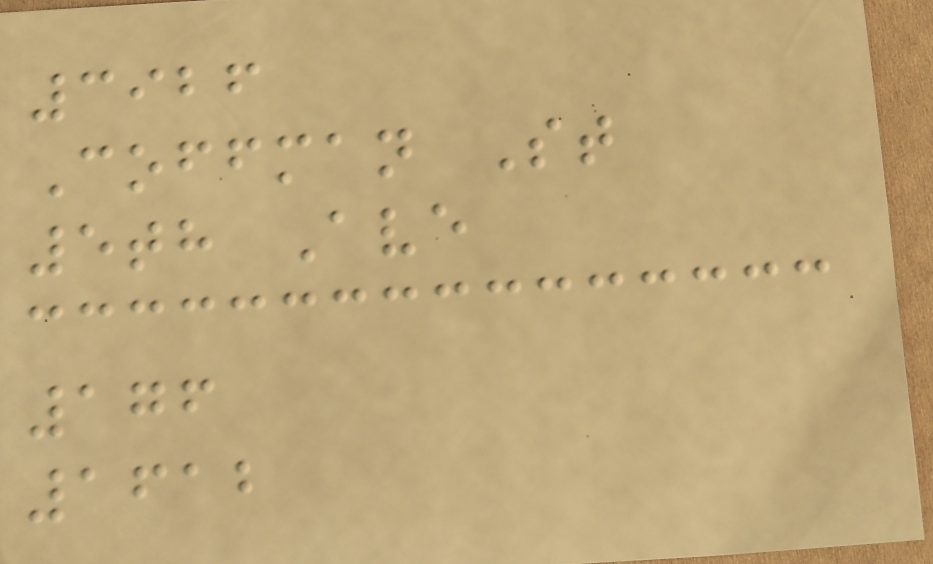3926
Coffman St
5th Ave
176
1612
